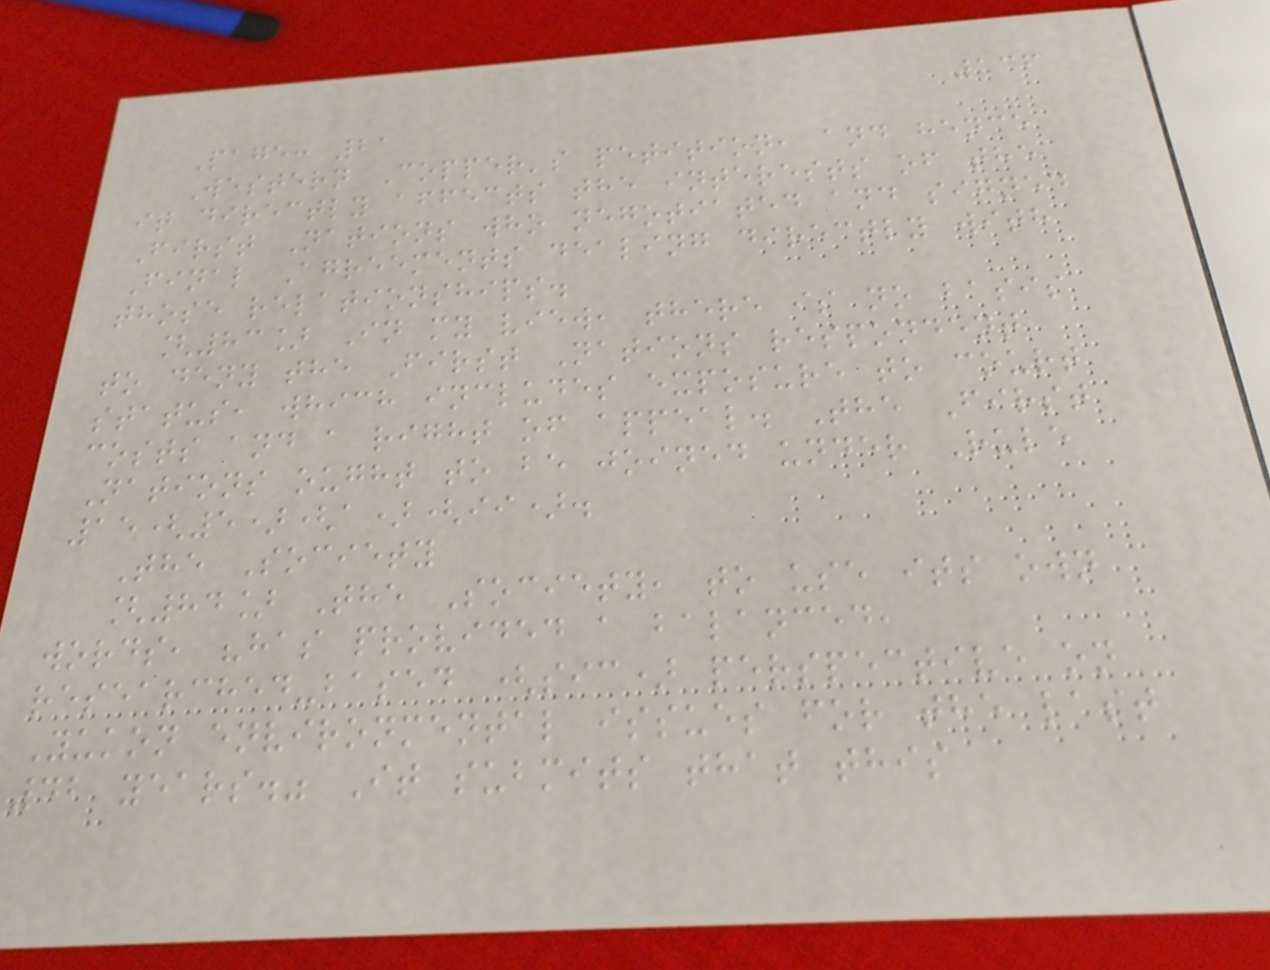136
Page: 21
Western Copper's petition, and hence
it directly affects the interests of the
First Nations who negotiated and signed
Final Agreements dealing directly with
those relationships.
[83] In my view, there is no basis
to deny the First Nations respondent
status, which includes exposure to court
costs and a right of appeal. The First
Nations ought to be joined under Rule
15(5)(a)(ii).
The Society
[84] The Society, to use its own
words, "has provided a balanced,
researched-based (sic) perspective on
Yukon environmental issues for the last
42 years." It submits that this
